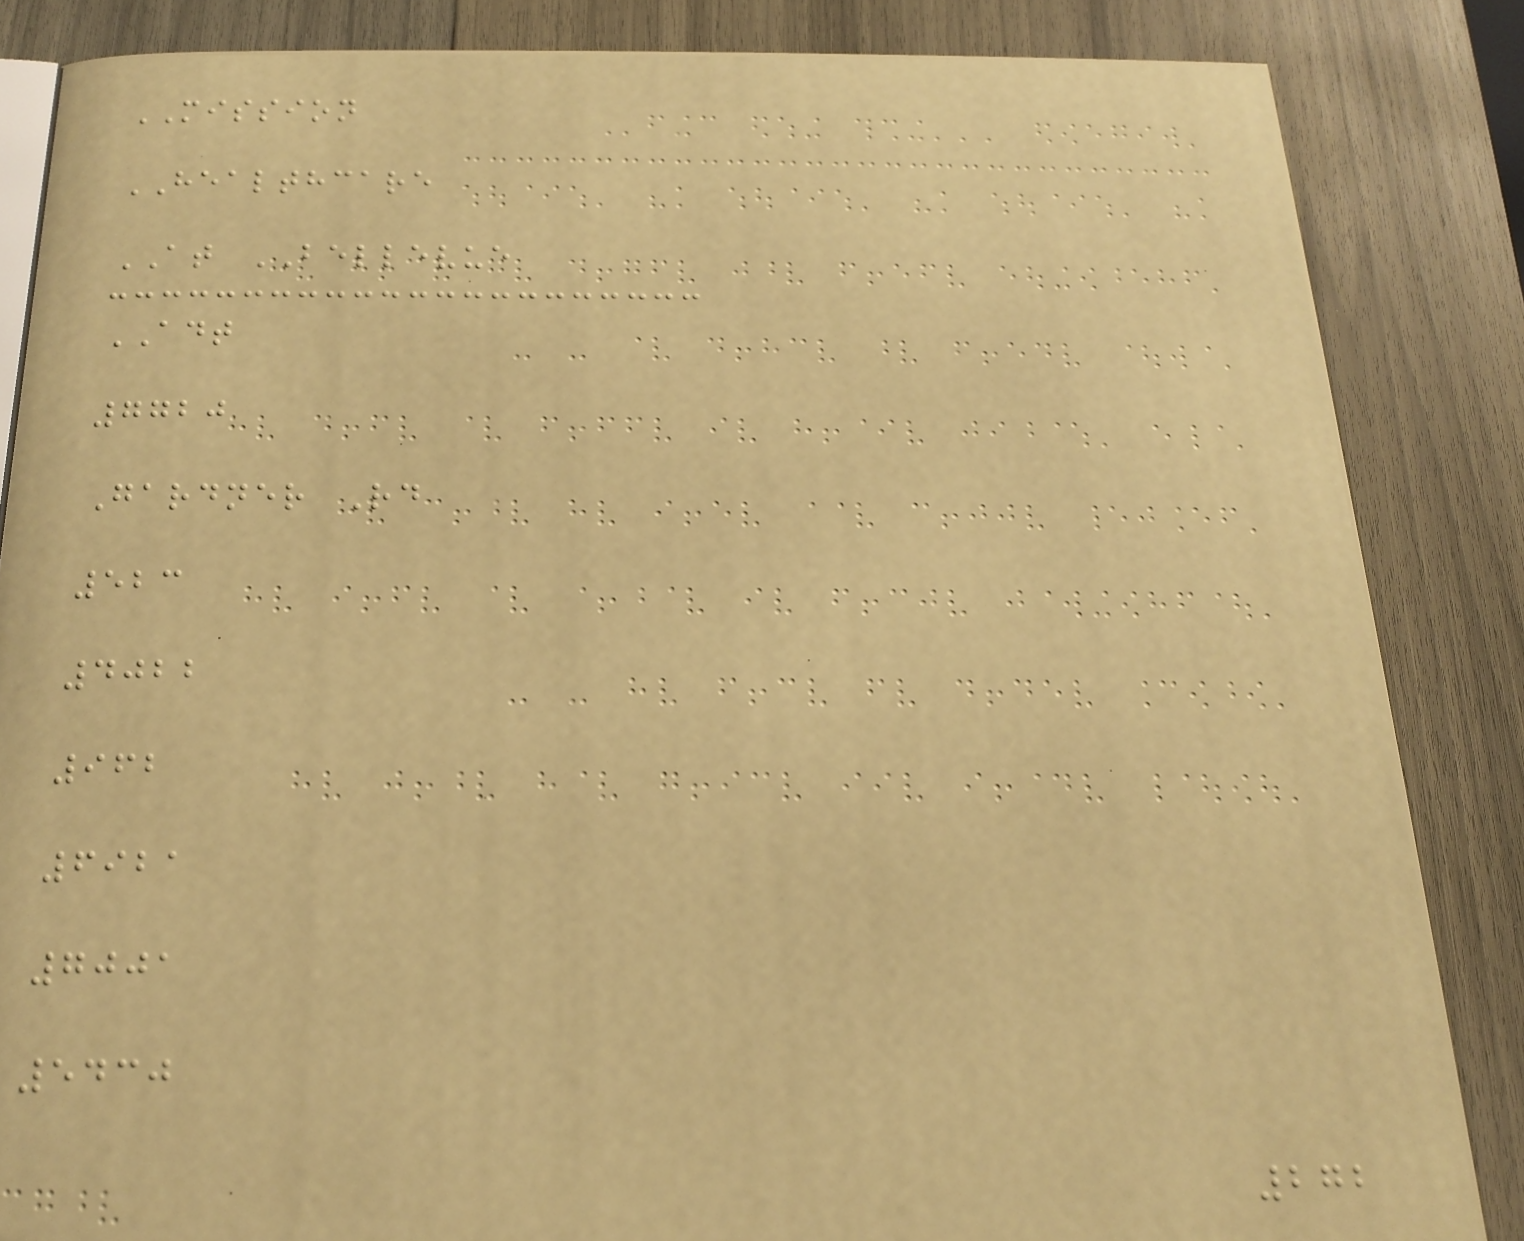MISSION
HEALTHCARE
AT BELLEVUE
ADT
7720
Gardner Rd
523
4022
962
6921
7001
5430
272
